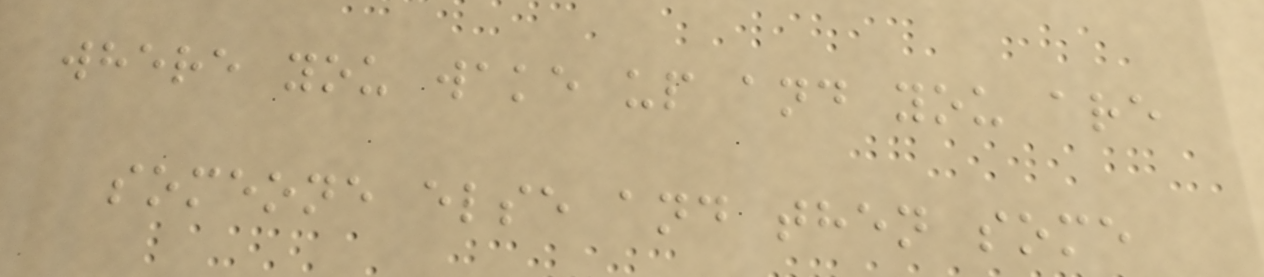where you wake up and you are
someone else and then some
